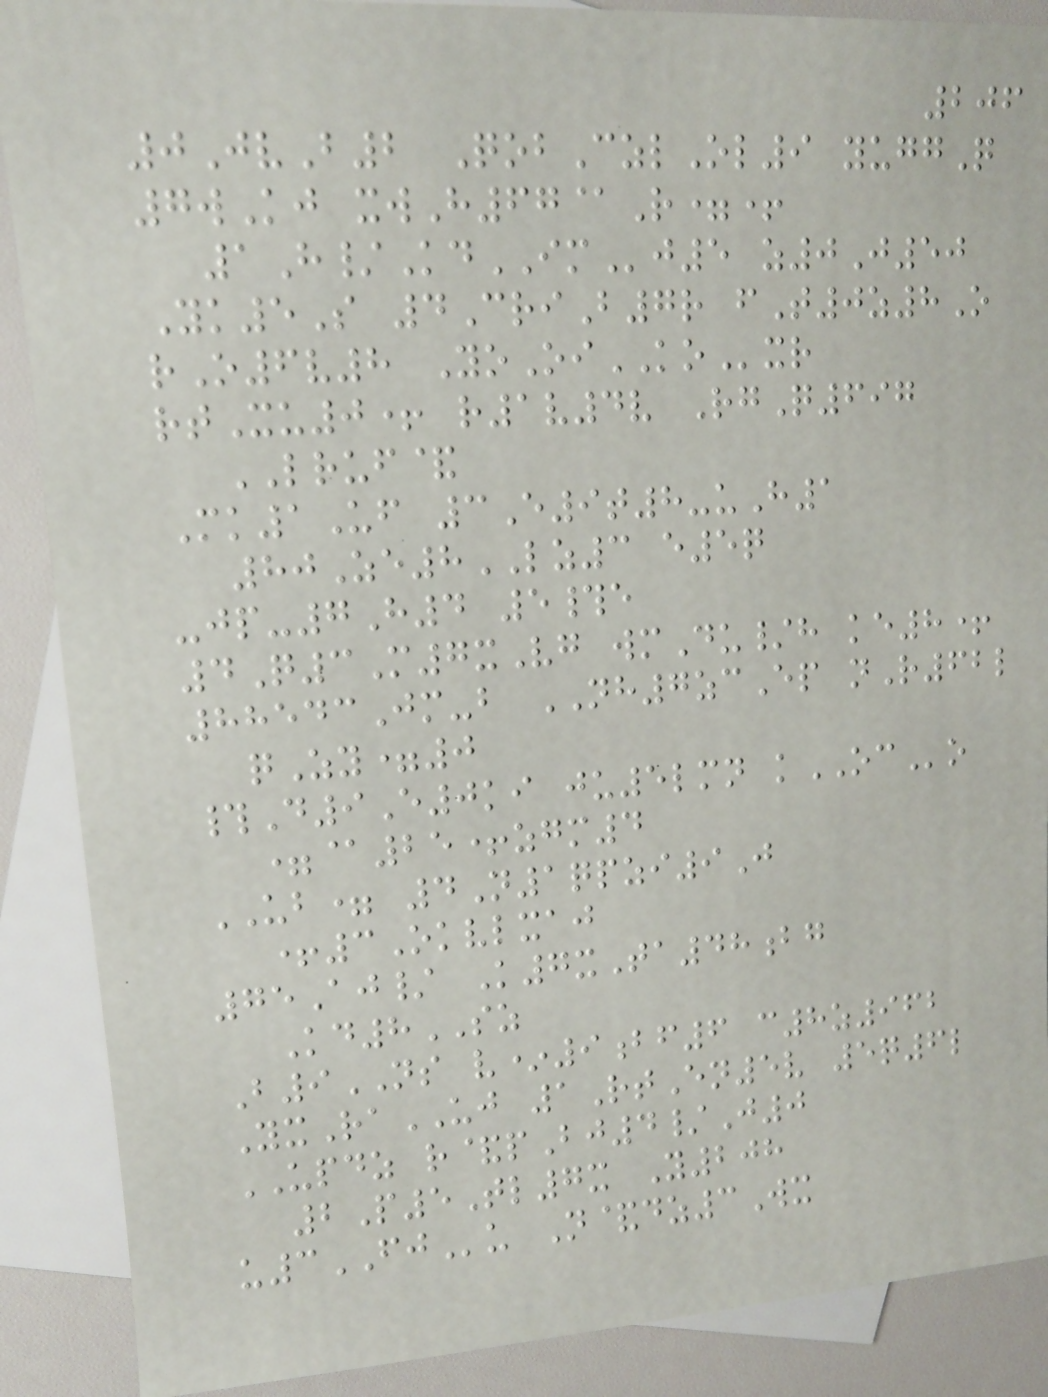206
0JvB2 QobCzlOl9 yuggQ
7wKj xwH67@R=+
1H/KdIMj5 z0J50
Yk5S 4CriB7r fT0z8O
rO6v8 YoOiKOxr
rtXu0+ r1v4v RgQ697
LRUF&
Mk1Uf 3E9t8-uH1
80Ze8LZ3 e5q
-jp-7H4 5#e
4Q3M7xVg wmDu/h ke8+
88543Jm-b NH7zcEp nR62l
qZy=0
#D9E0ki ju5lmn kOCo
=@25+zgm4
UB= 4N1qpzi9J
+3Okvlxaj
75Aj/ K7xTa48bg
Kd8SZ
B9NS v*9bf6 c8z962
YxRaUJ 1RtEn5v 5q6l
UPDZ r&pBj4/J0
2P5Tl7x Y208
u3FJu N&dz3Wx
